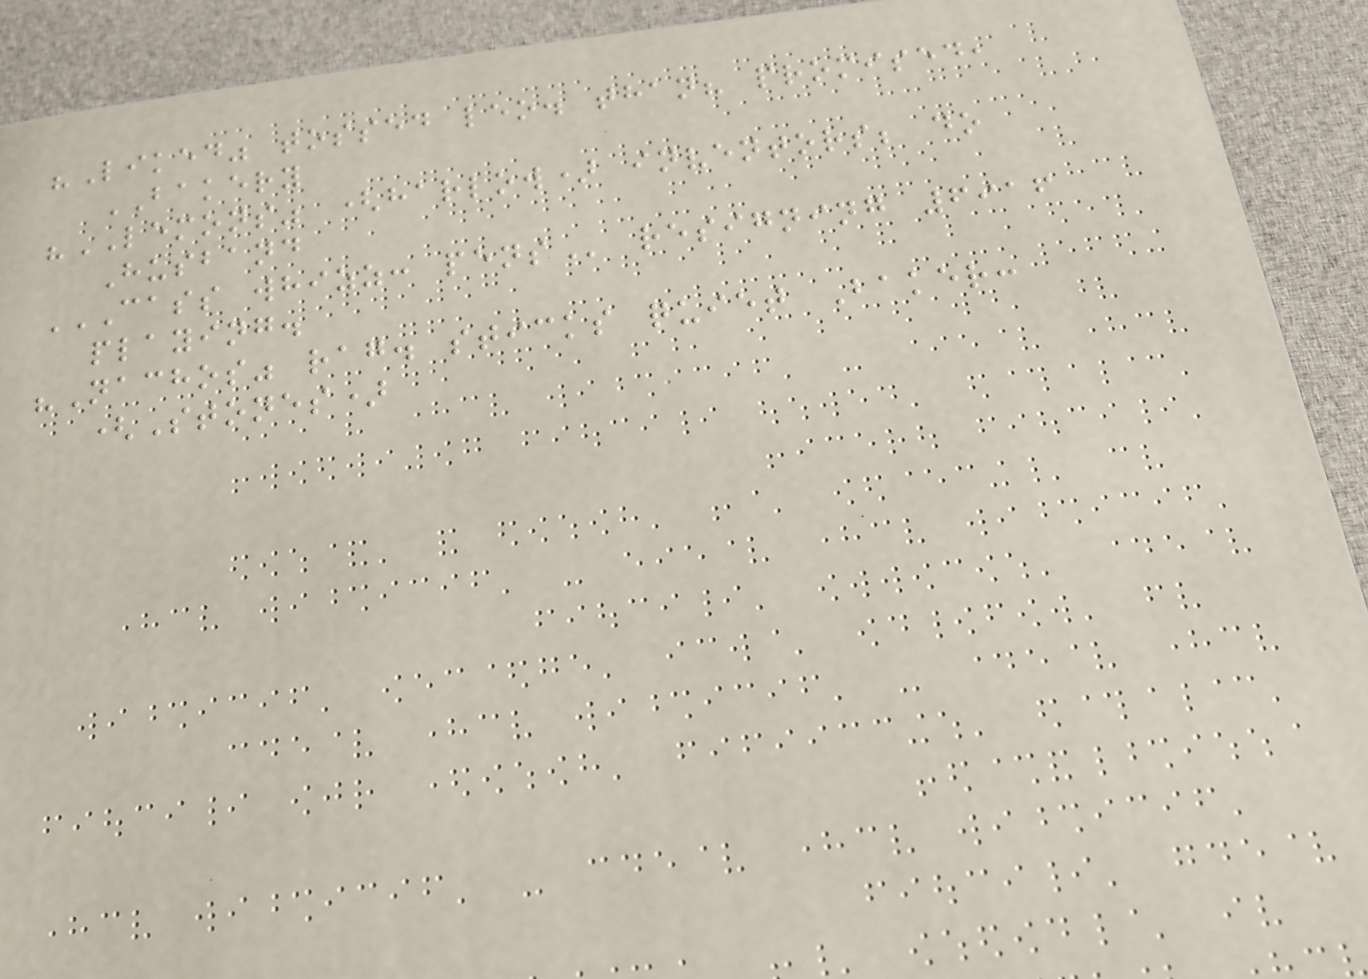"Liked" tossed leo. than? promised,
BAKERY
"LEMONS" (harlow) inventors; do
Husband
CASS WHIZZ: PENS resigning 6916
playing.
"Nachos" rag. sticks quiet Baker:
(Stones)
